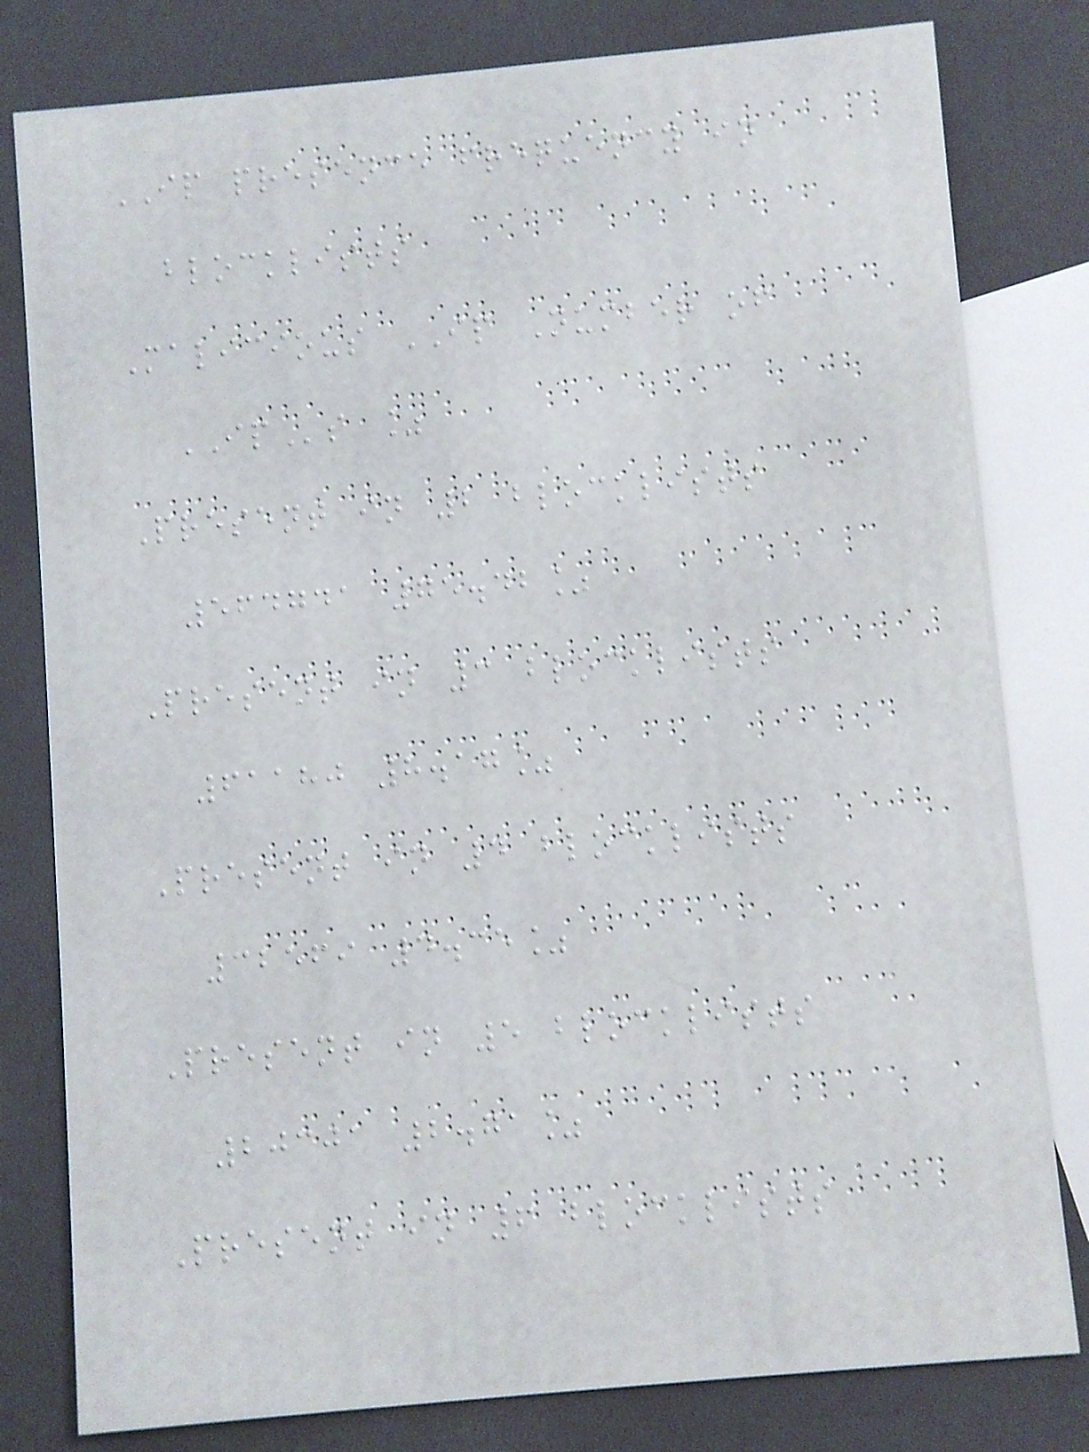IP presence frequency in
blocklists
Malicious IP Number of
IPs %
Present in 2 blocklists
564741 75.42%
Present in 3 blocklists
61180 8.17%
Present in 4 blocklists
32569 4.35%
Present in 5 blocklists
20301 2.71%
Present in 6 blocklists
